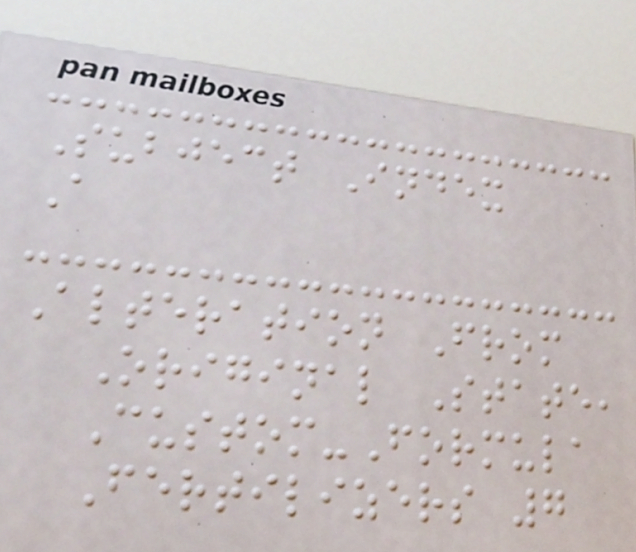Subject Index
A
Alteration From
Original State,
Custom-Formula
Fertilizers 7
